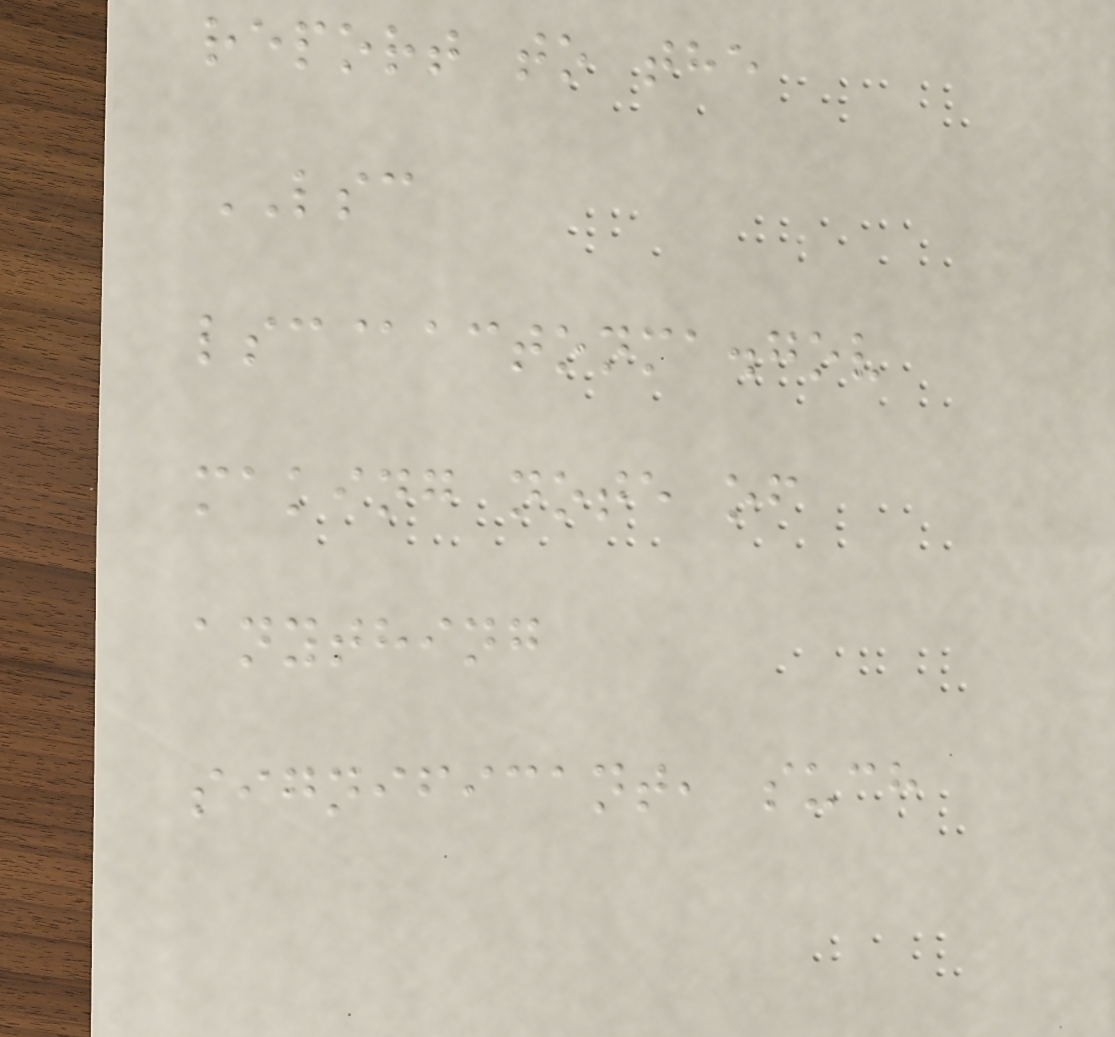report to the
LSC
lsc@actonma.gov
making note of
anything
significant, such
